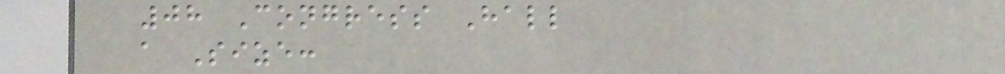08 Congress Hall
a Size:
